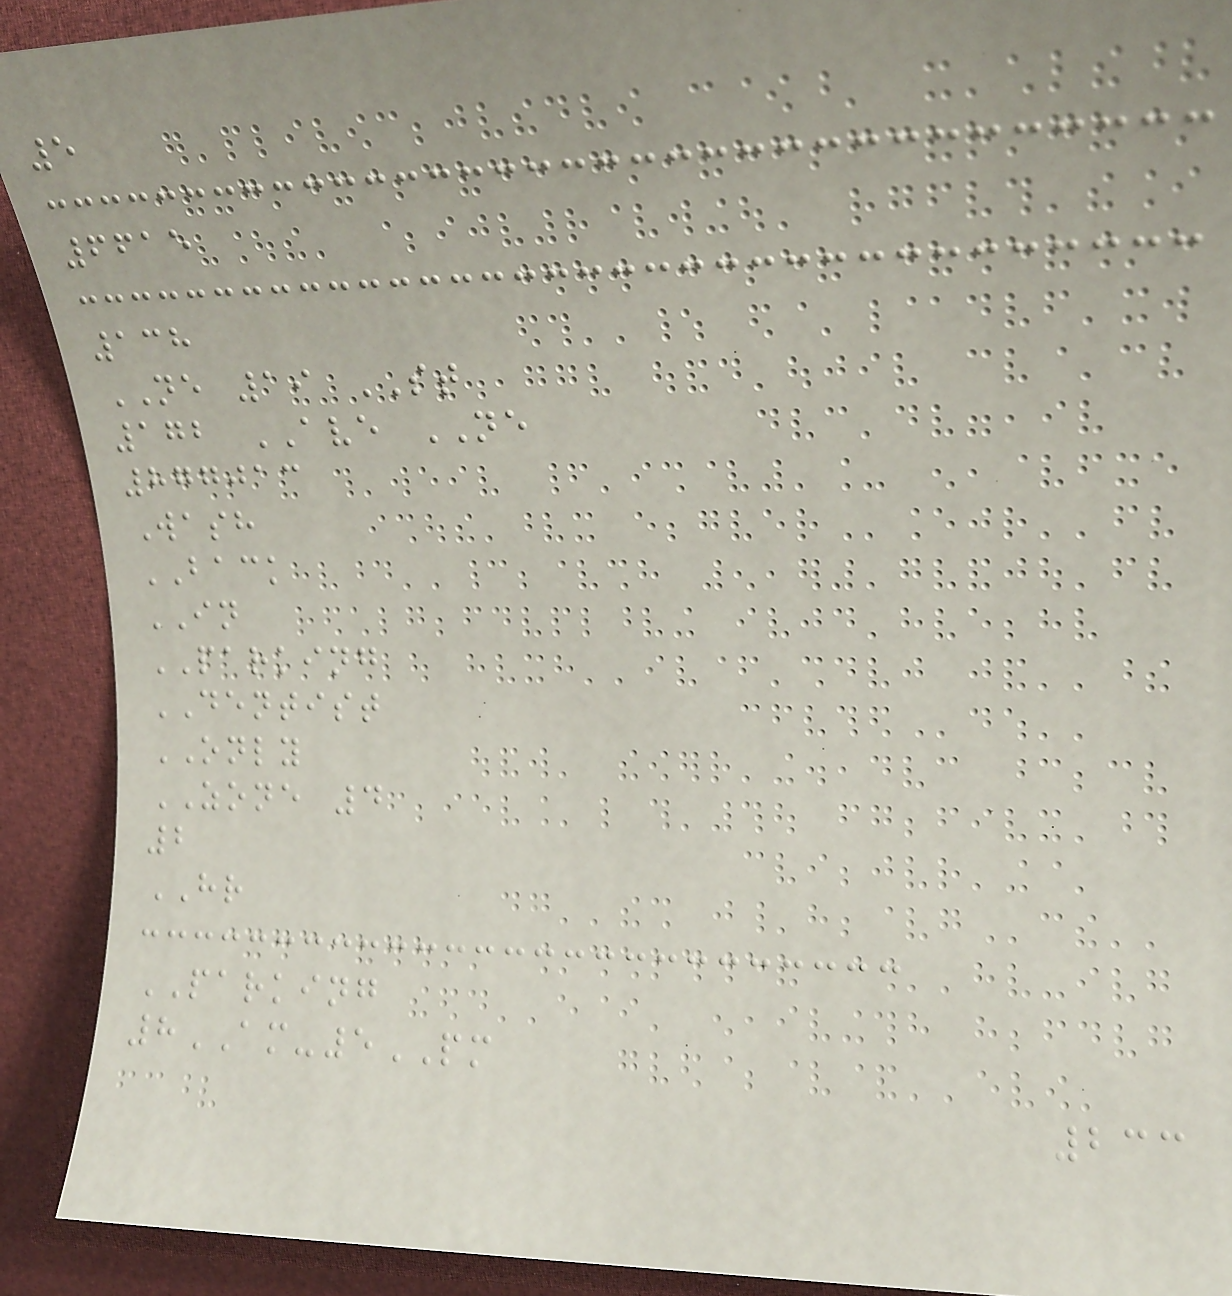5
6615
138
NE 19 ST
172 AVE NE
877013
Wash
BACK
IN
PARKING
DENTIST
ONLY
ZONE 4
2
HR
PARKING
8AM-5PM
233
